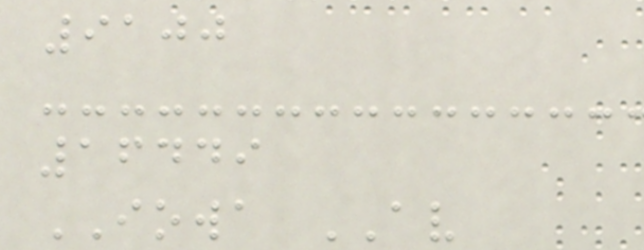9100
16449
IOWA AV
